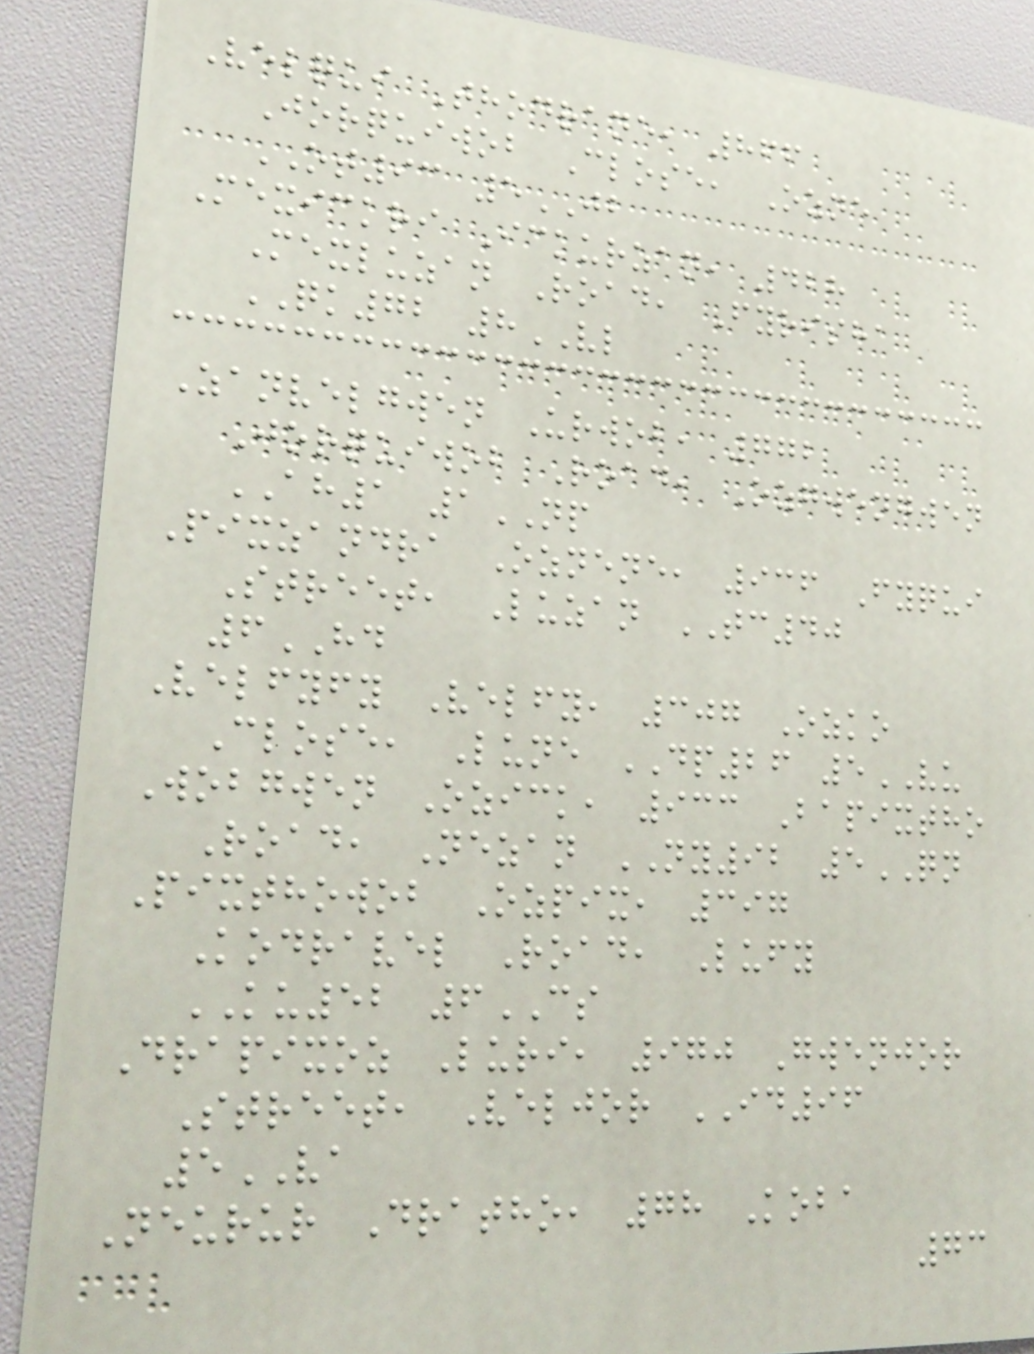Velqui Thodrane, 866
Jorquiwob Close, Ozne
OT93 5JB
Mexickri Ickurzan, 428
Mexluzan Road, Fyrisha
QK72 8VL
Zanvelgwen Urwob, 772
Jorquiwob Road, Ozgwengwen
AH1 1NP
Pixzandra Oznene, 936 Fyqui
Street, Luzan TC40
6HD
Velfyfy Velfy, 307 Ozko
Close, Lune DP26 5VU
Wobgwen Ozick, 933 Bapixtho
Road, Nezan NY92 5QN
Pixthowob Ozpix, 397
Kodravel Road, Lufy
KU52 6CS
Drapixoz Luri, 970 Gwenjor
Street, Veljor ID96
5VA
Neurur Dratho, 78 Koba
73
